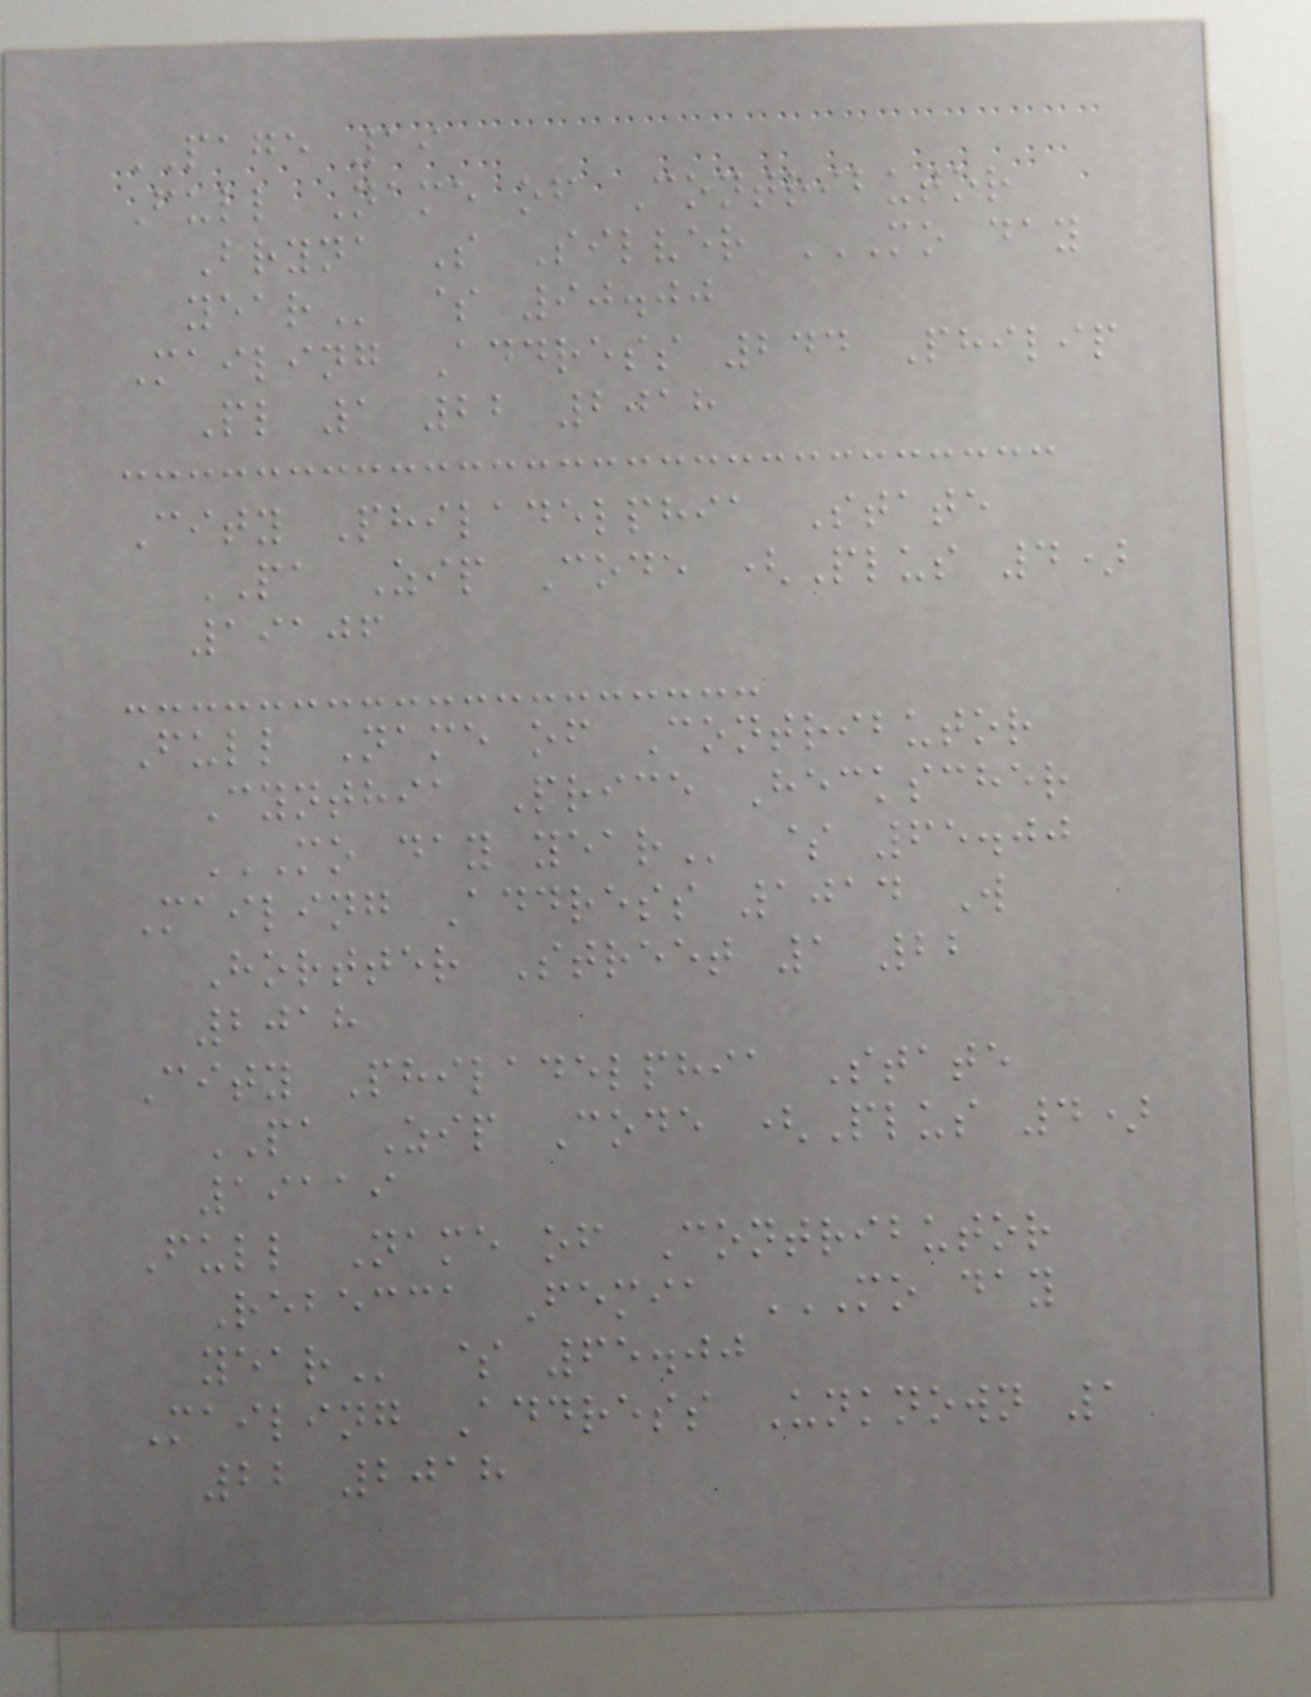PAGE 19
Full Name of Contributor
Bryna S Silver MO DAY
YEAR $ 90.00
Mailing Address 244 Philip
Pl 1 22 2018
City Philadelphia State
PA Zip Code (Plus 4)
19106
Full Name of Contributor
Cynthia Price Heckscher
MO DAY YEAR $ 65.00
Mailing Address 1014 W
Hortter Street 1 22
2018
City Philadelphia State
PA Zip Code (Plus 4)
19119
Full Name of Contributor
Rebecca Femia MO DAY
YEAR $ 65.00
Mailing Address Unknown 1
22 2018
